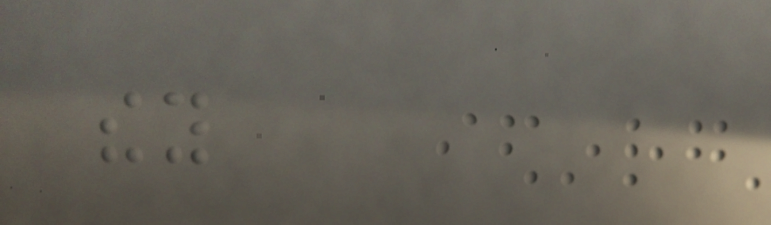they
